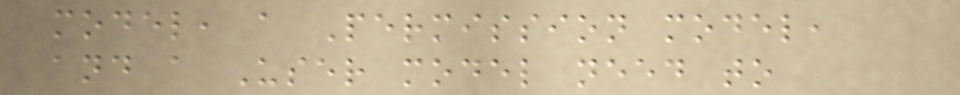model, a Permission model,
and a User model need to
